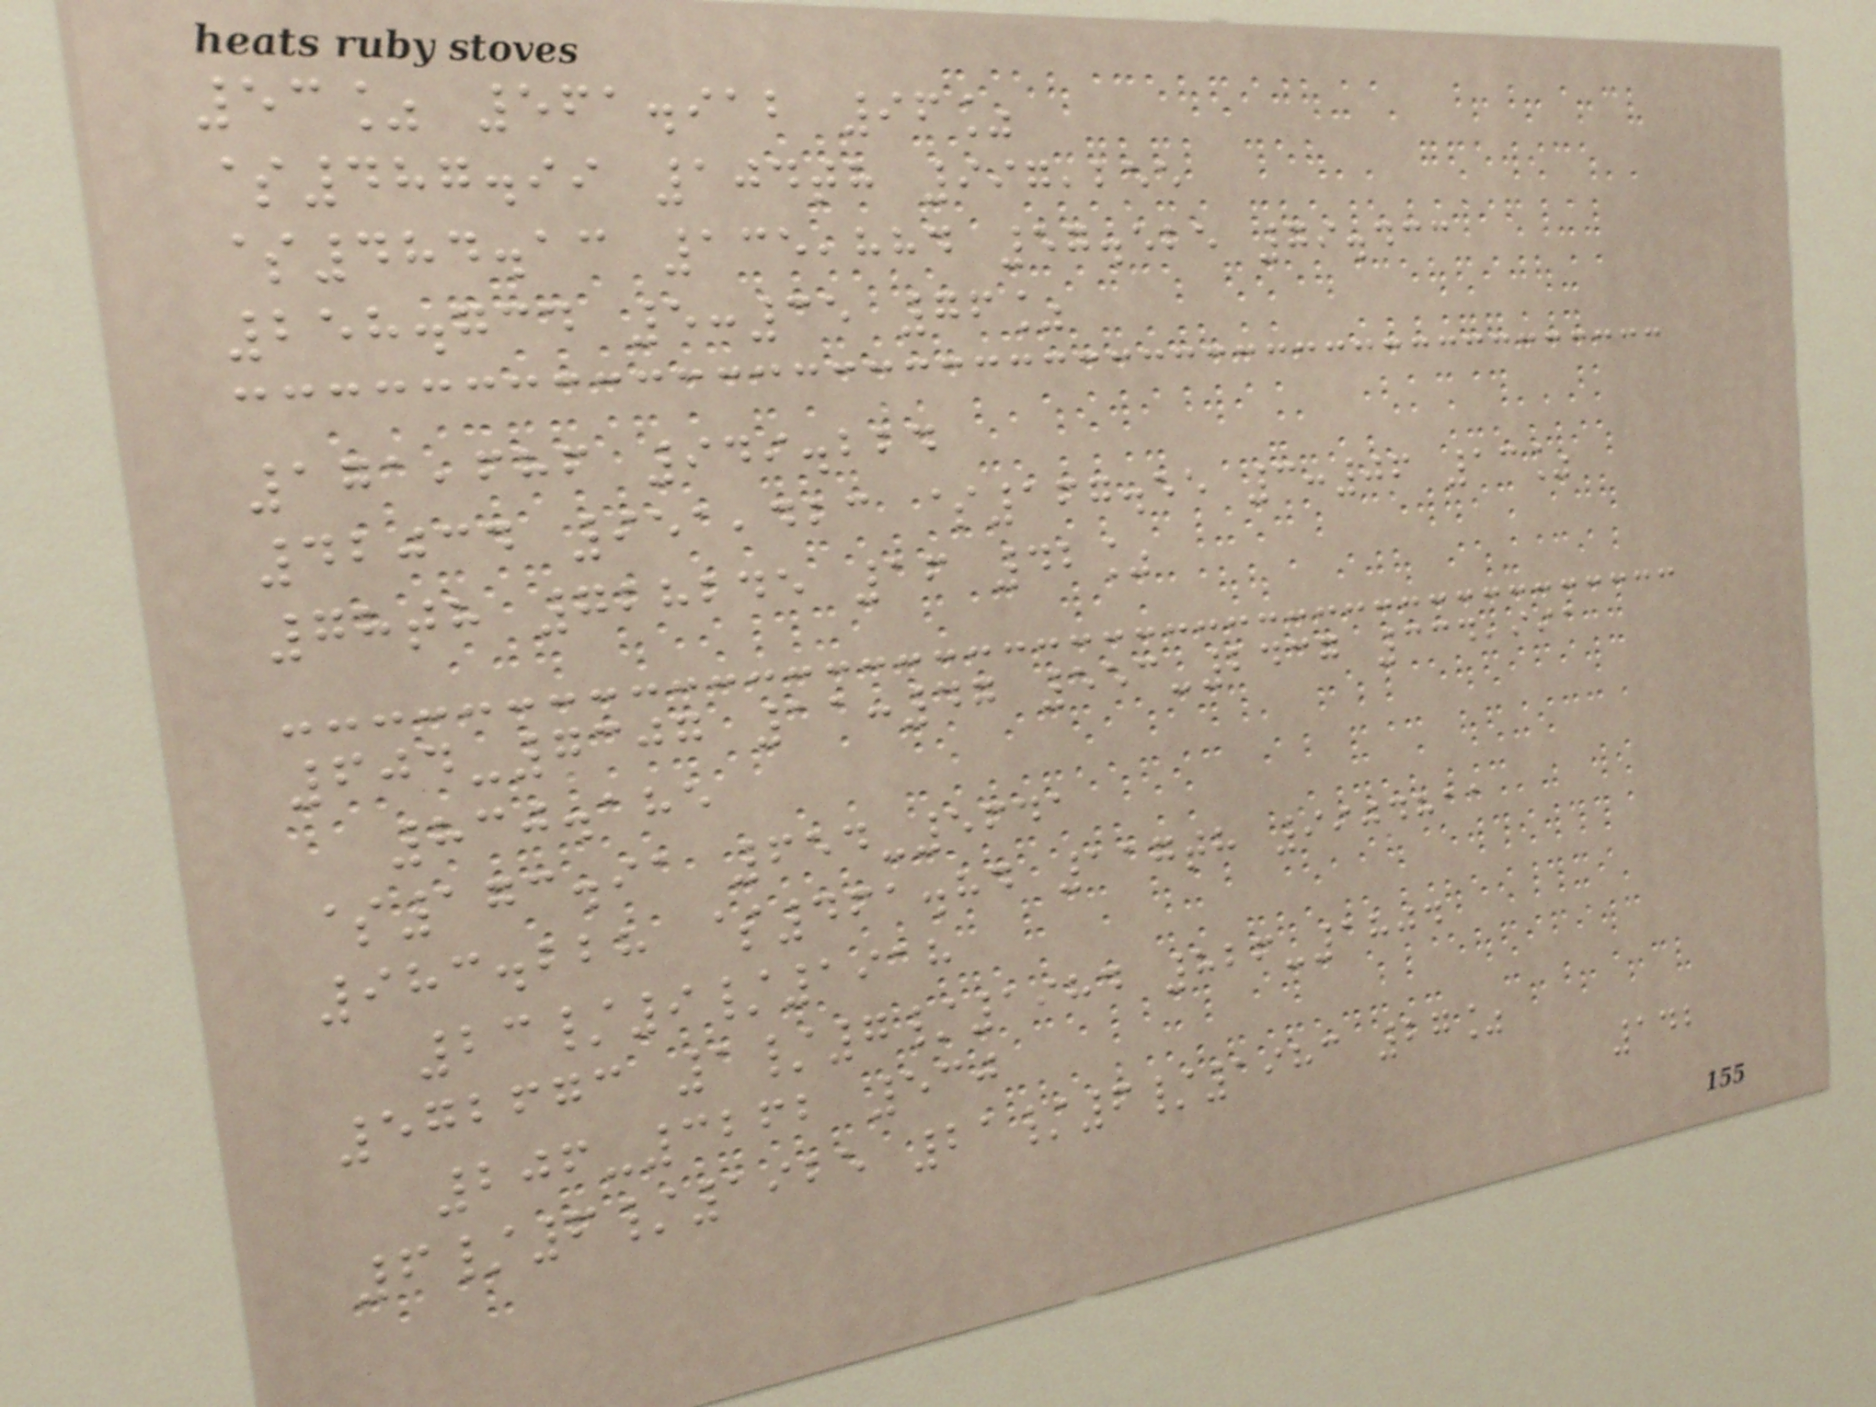53% 561.912 96%
$487.99 104th 997,255
$484.13 135,884 57.525 79.433
258.734 5:35 76%
171,686 949.224
42034 951,423 $167.55 3:06 13%
78th 728245 16 42%
604-7307 11:47 553-2437 334,991
830.185
$173.91 654-5641
983.228 $461.84 117th 9904811
23/9/1918
572673 1/7/1984 826-1804
206-3262 530
6/6/1925 21/6/1983 27%
142
